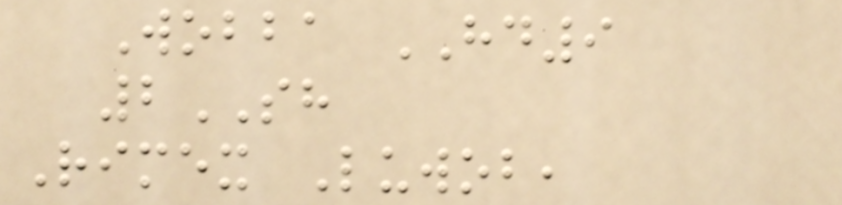Wobba HD9
2SH
Rimex Luwob,
